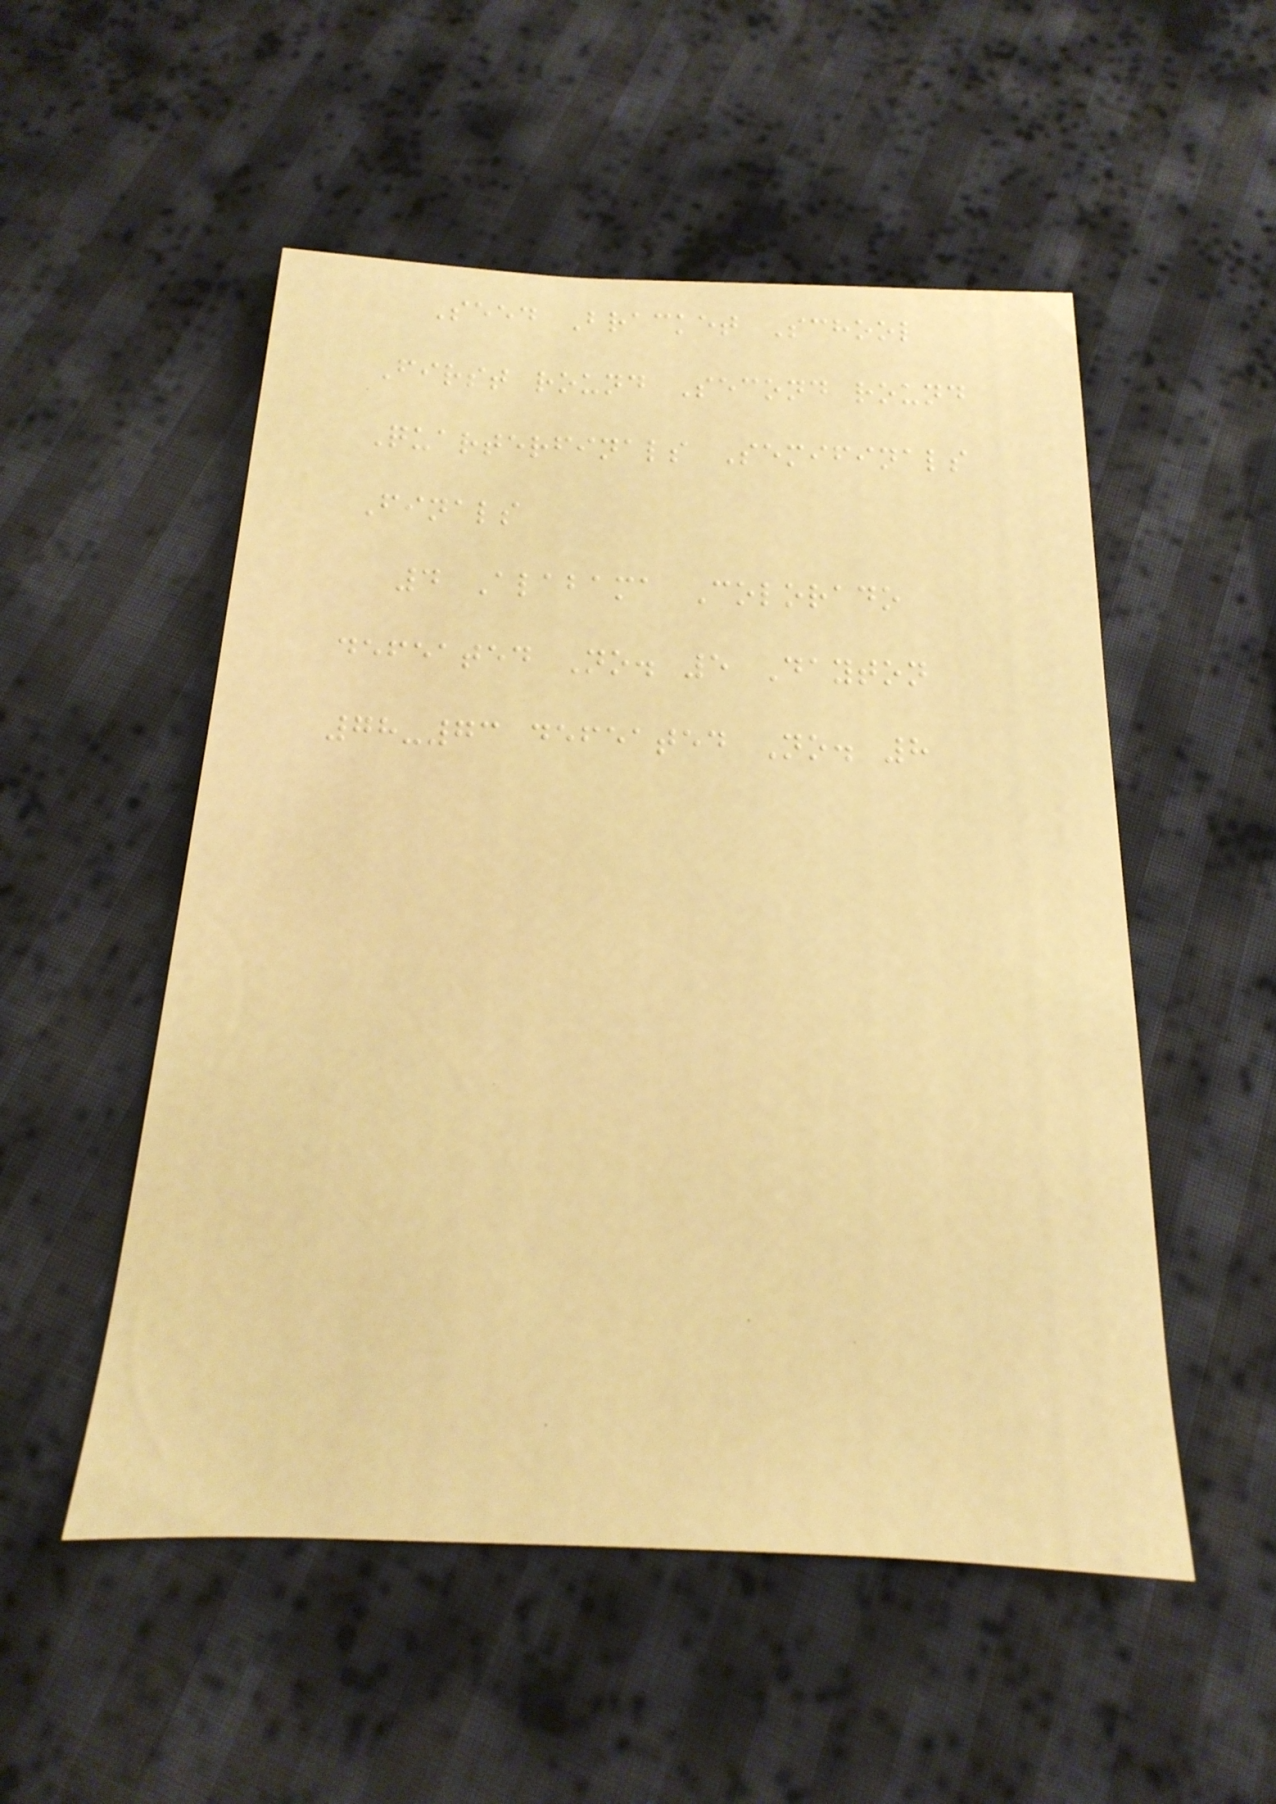Seed Bracket School
First round Second round
Quarterfinals Semifinals
Finals
4 Alabama Colorado
defeated No. 5 Dayton
78-73 defeated No. 8
